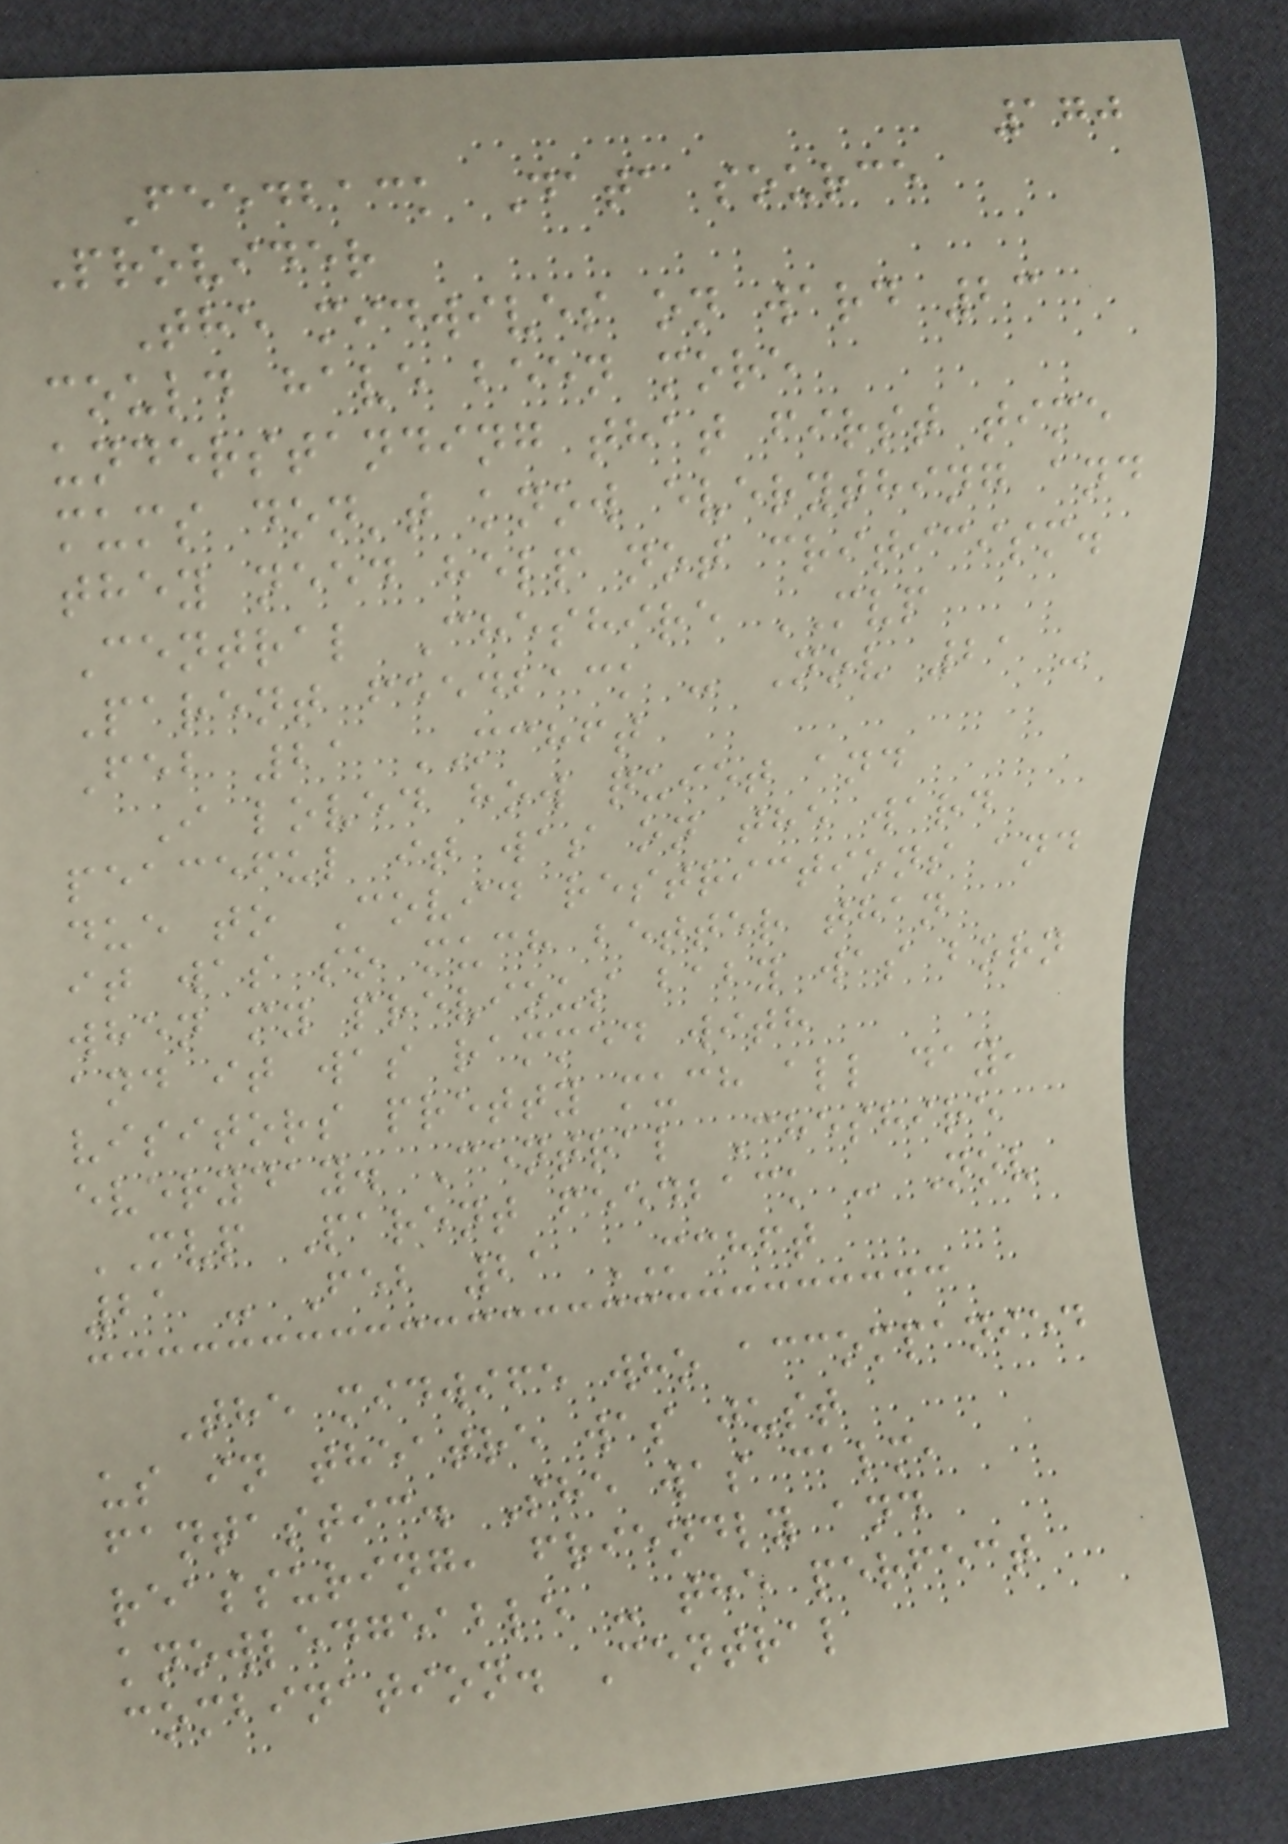170
Feedback Data source
Provider
The midwives on ward 23
could have been more
understanding that first time
mums don't know everything and
they need help not criticism.
Central Cheshire MVP
Parent feedback - Nov 21 -
Feb 21 MCHFT
I loved how quiet and
peaceful it was on the ward
due to Covid restrictions and
it was so much better than
when my previous baby was born
and it was rammed with
visitors pretty much all day,
everyday. Central Cheshire
MVP Parent feedback - Nov
21 - Feb 21 MCHFT
The midwife who accompanied
us in theatre was just
fantastic. She was calm,
reassuring, friendly and
knowledgeable - the perfect
combination. Central
